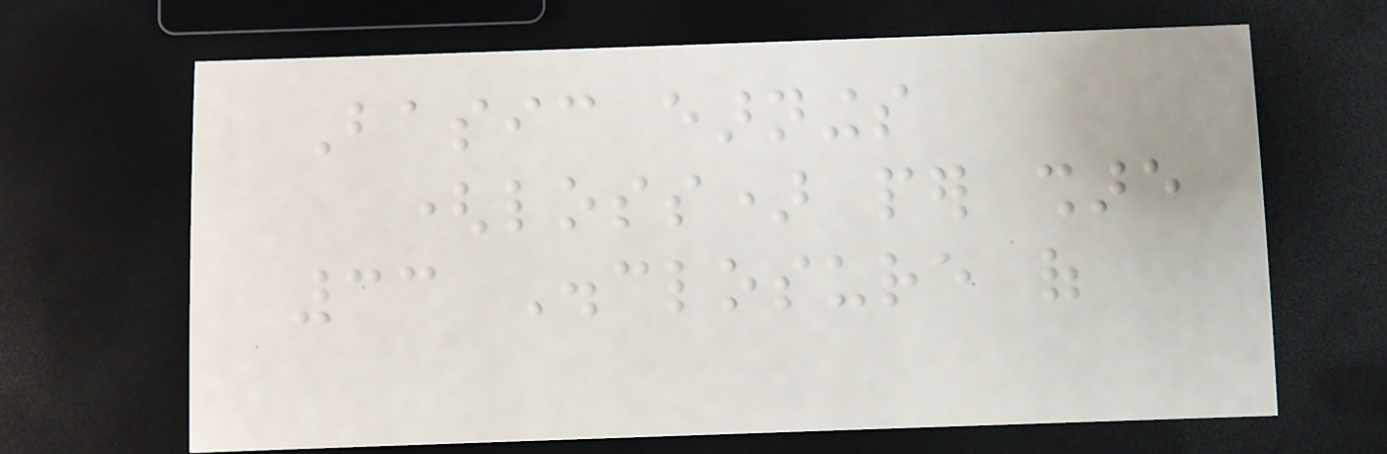Basic earnings
(loss) per share
33 Disclosure of
